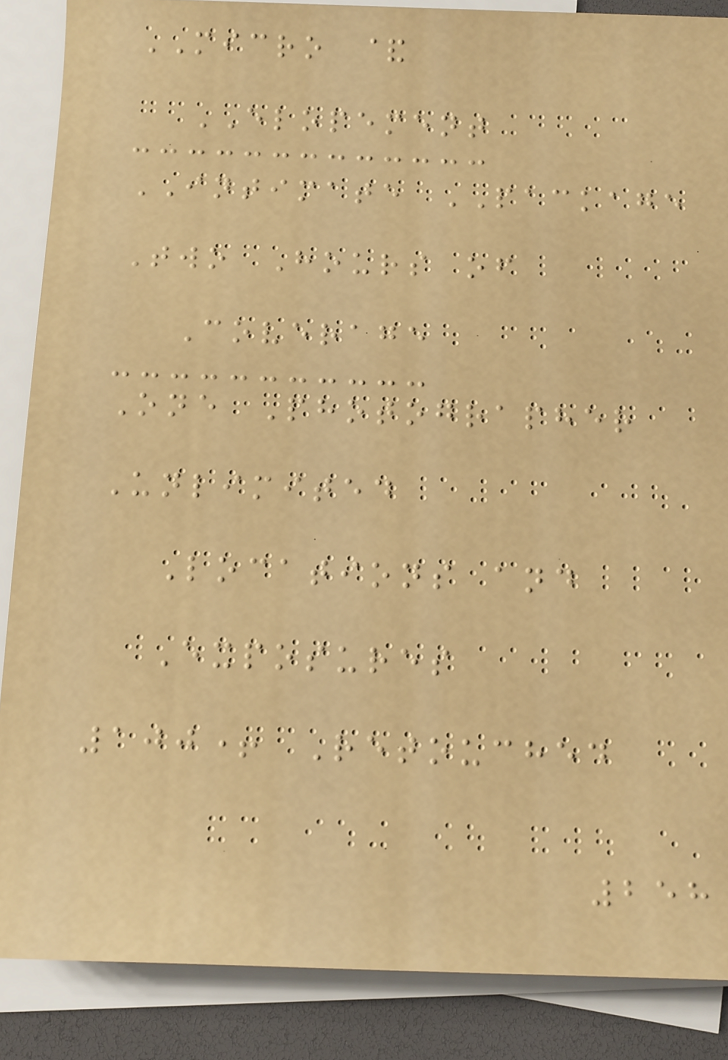MICRO &
ELOPEMENT
INTIMATE PACKAGE
Two Hours of
Coverage
One Photographer
Unlimited
Locations and
Exposures
100+ Retouched
258
